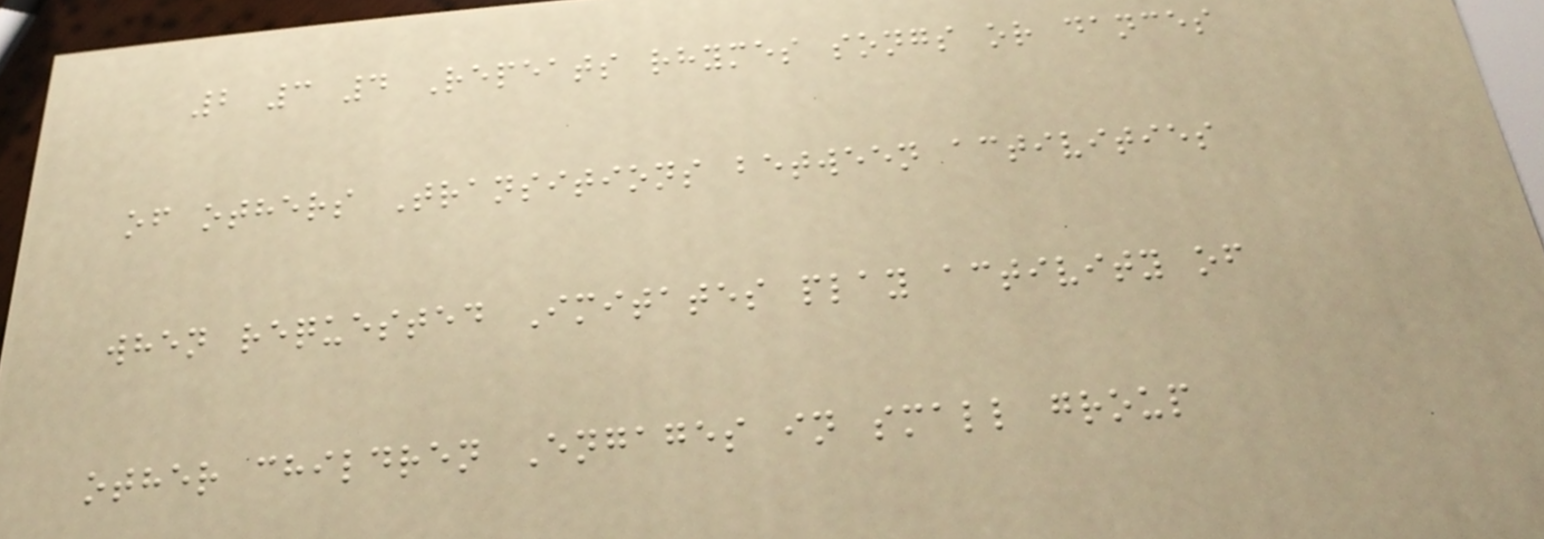2 3 4 Repeats rhymes songs or dances
of others Transitions between activities
when requested Imitates play activity of
other children Engages in small group
